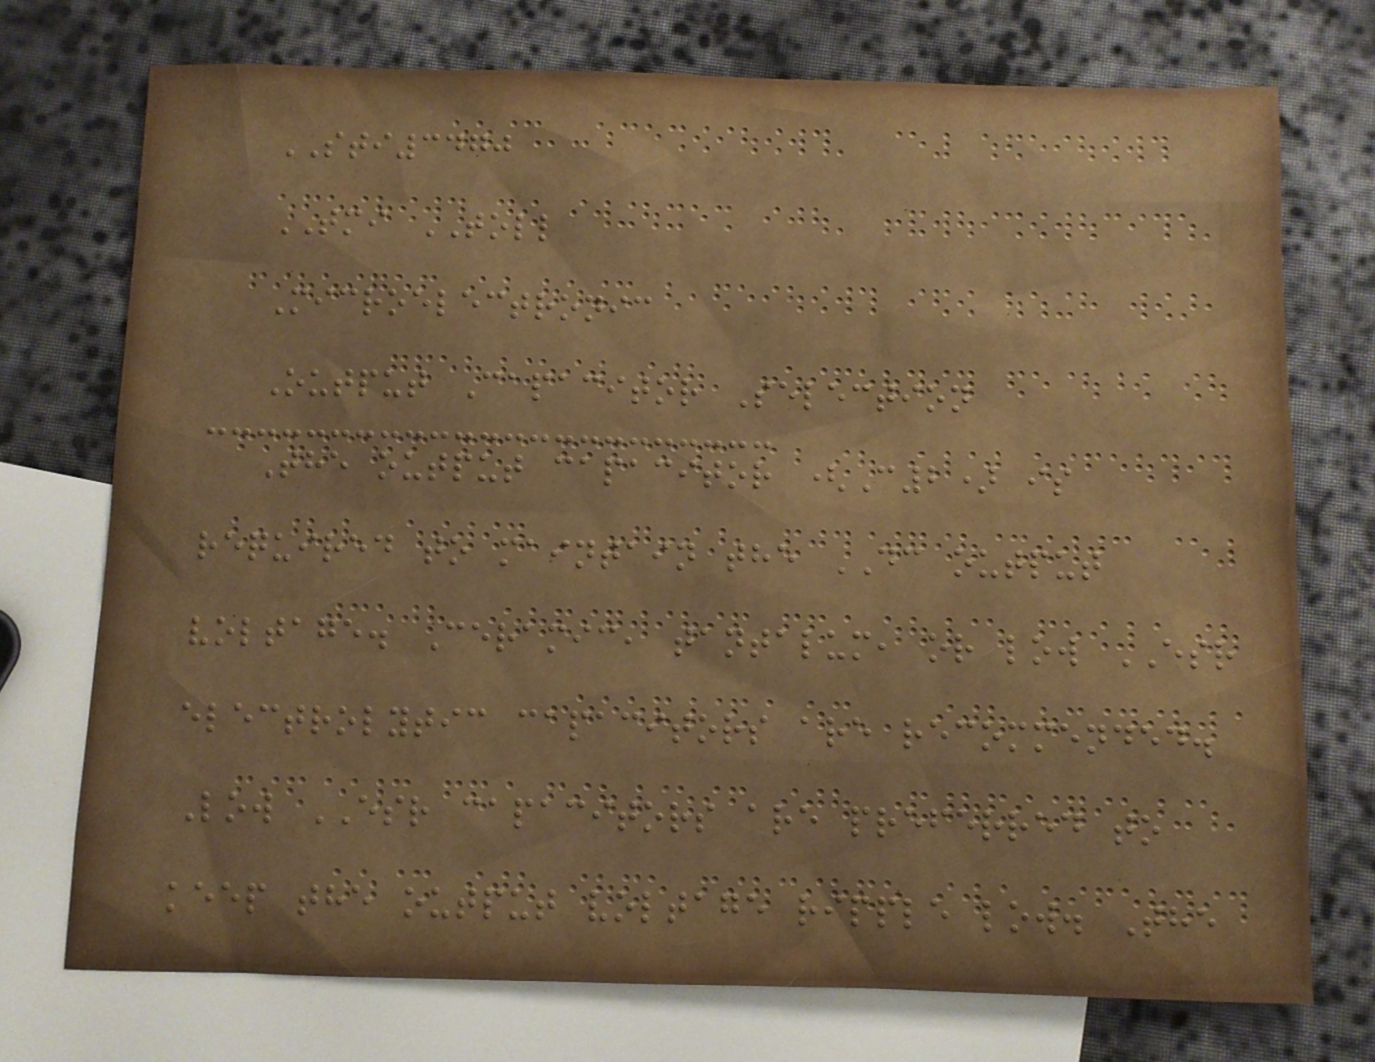STI3470
TMI TOLL
Microelectronic
Output Capacitor Selection
The output capacitor (C2) is
required to maintain the DC output
voltage. Ceramic, tantalum, or low ESR
electrolytic capacitors are recommended.
Low ESR capacitors are preferred to
keep the output voltage ripple low. The
